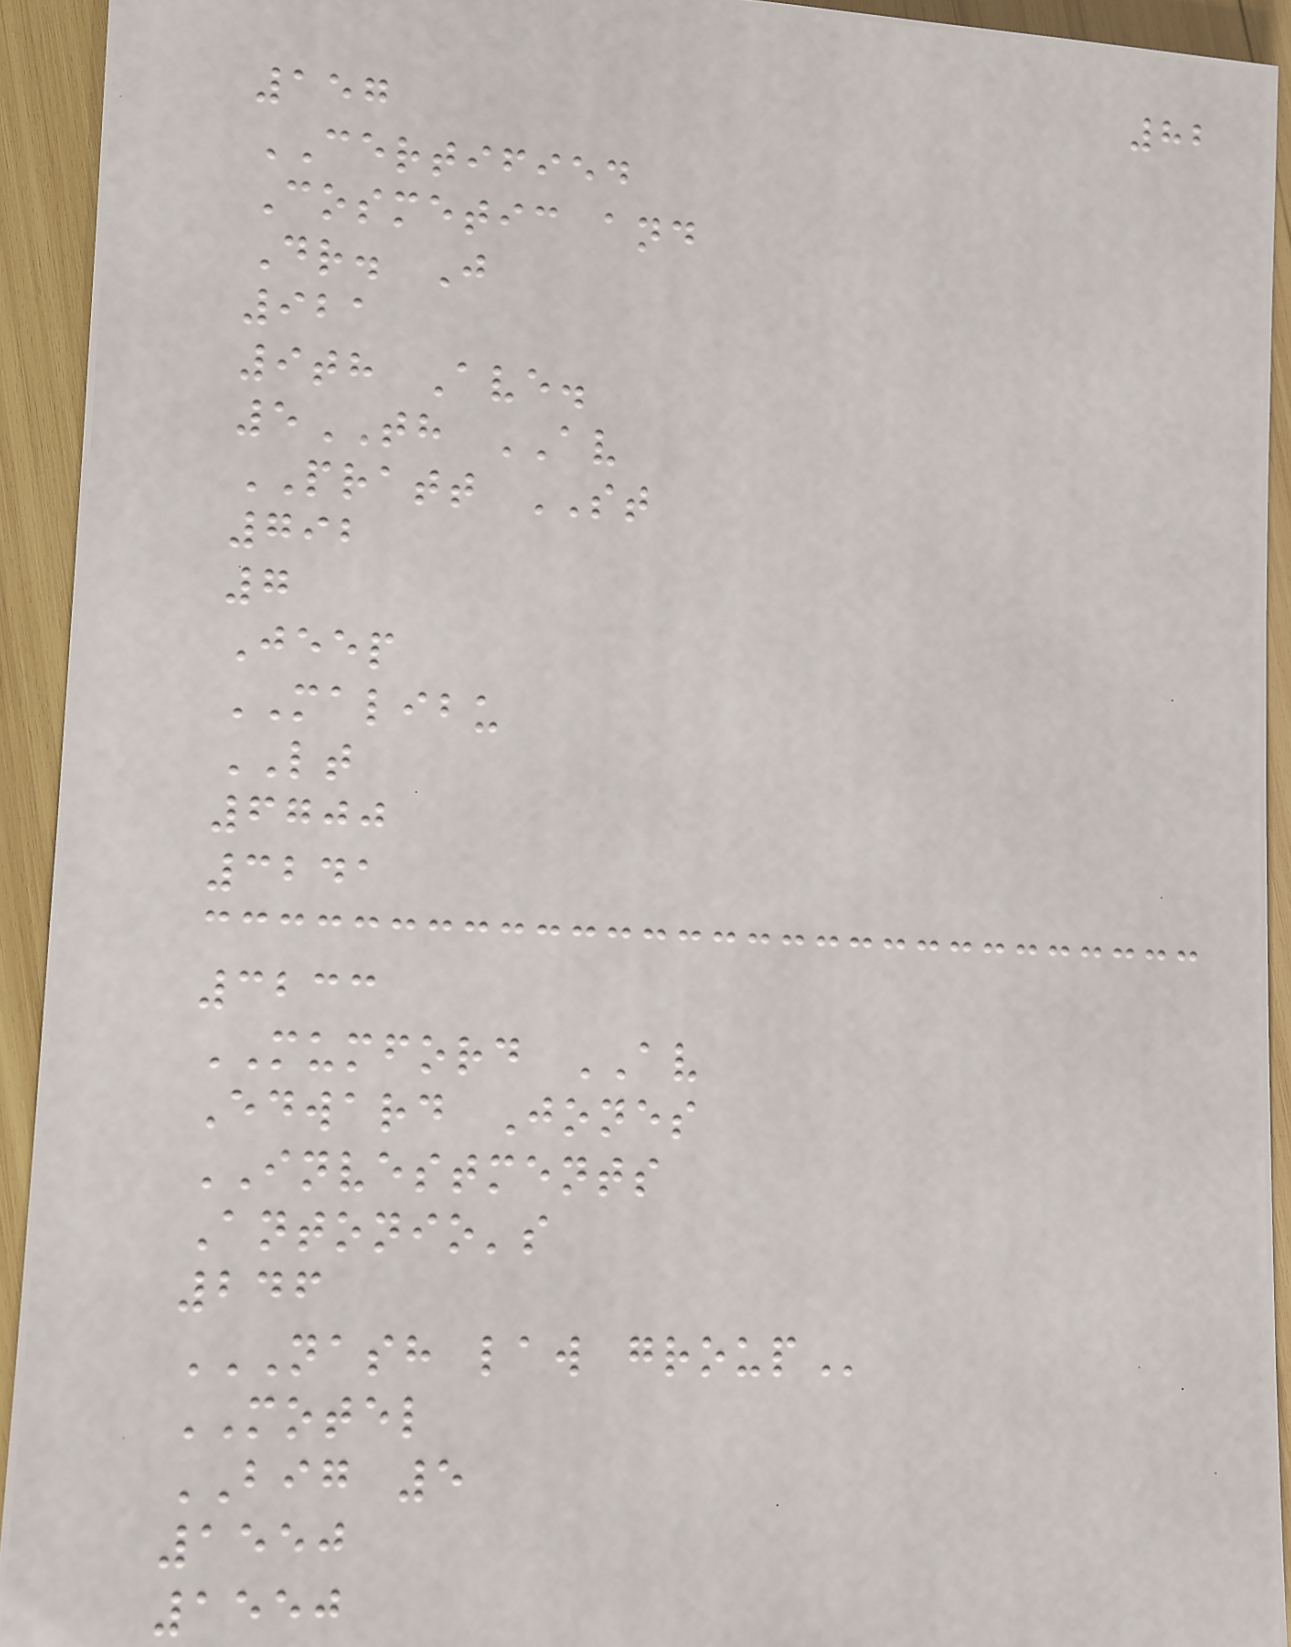82
157
CERTIFIED
Cosmetic and
Dr. J
921
9th Ave.
5TH AV
PRATT ST
792
7
Jeep
MALIBU
LT
6700
3241
3233
MUMFORD AV
Edward Jones
INVESTMENTS
Antonio's
246
NASH LAW GROUP
MOTEL
BIG 5
1550
1550
